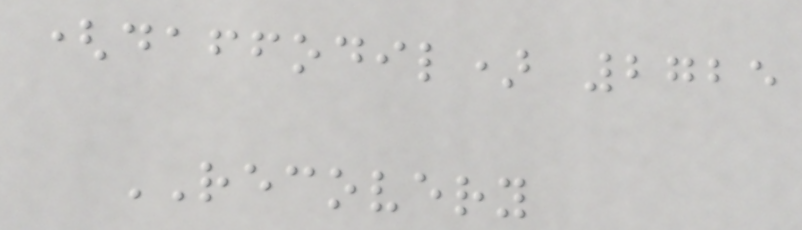(daffodil) 2725
RECOVERY
